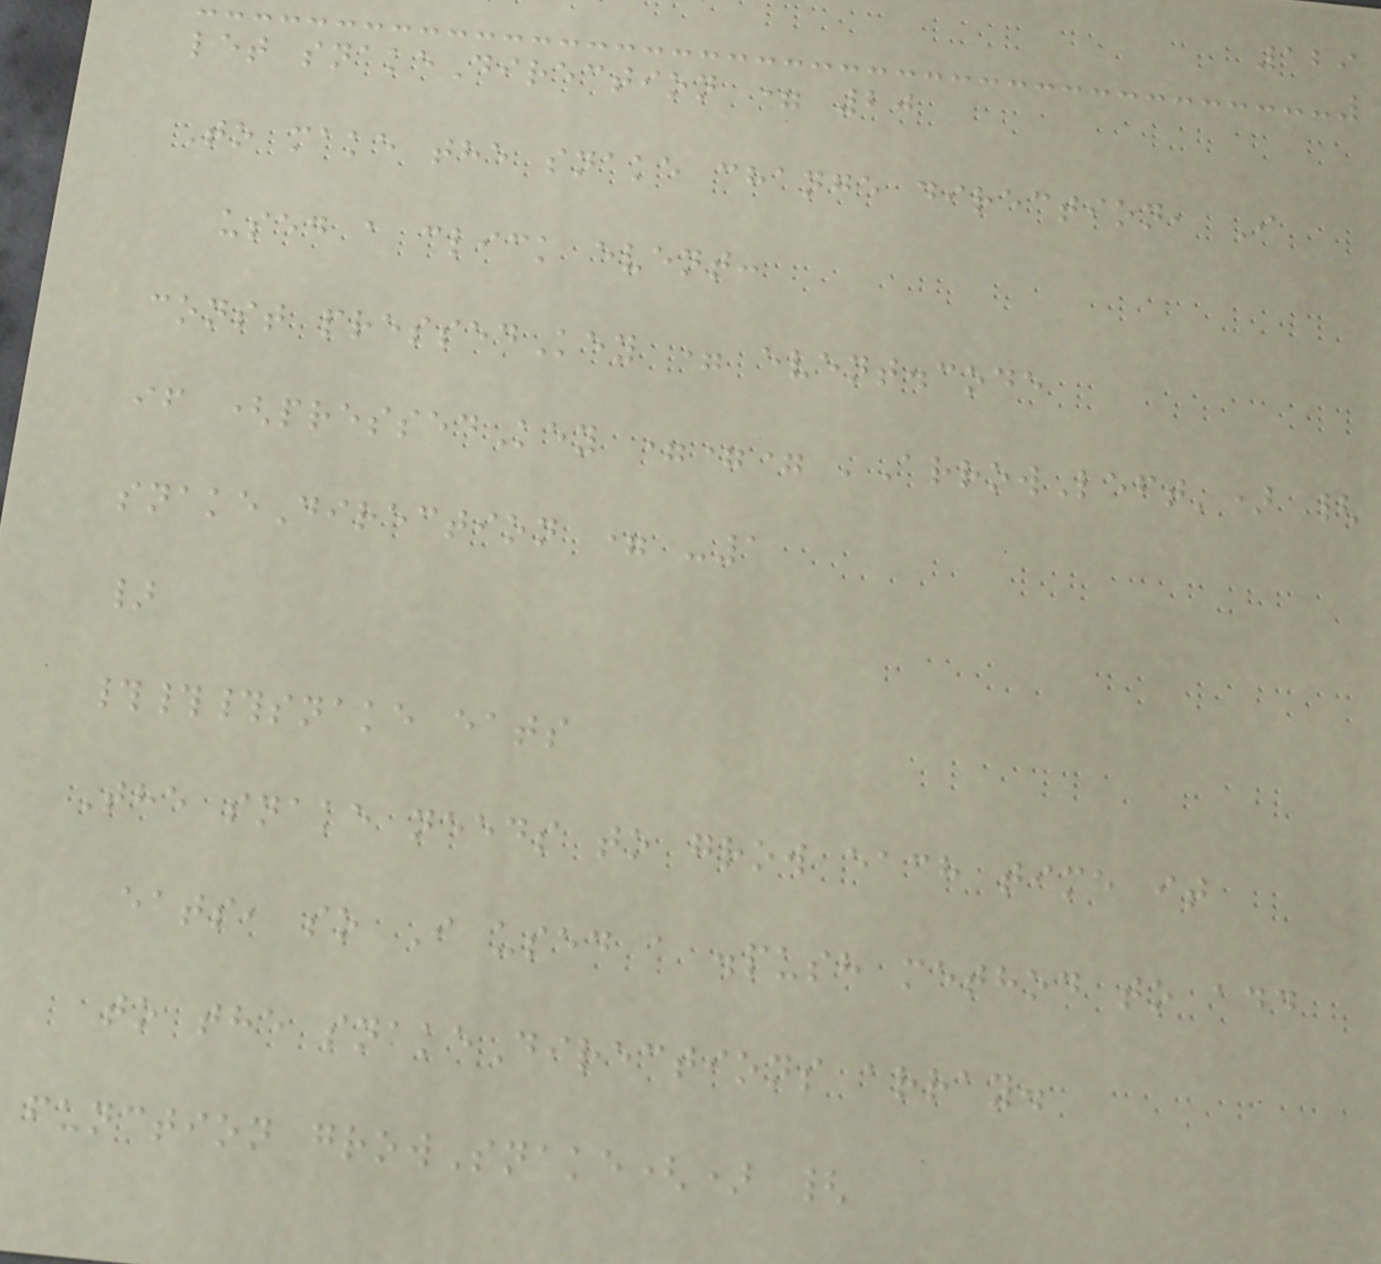129
let snakeDirection = 20
To make the snake change direction, I
used a click event:
const pressedKey = event.code
if (pressedKey === 'ArrowLeft') {
snakeDirection = -1
}
###snake eats
The snake needs to grow each time it
eats, so I used a .push method to add
to the snakeDirections array.
function growSnake() {
